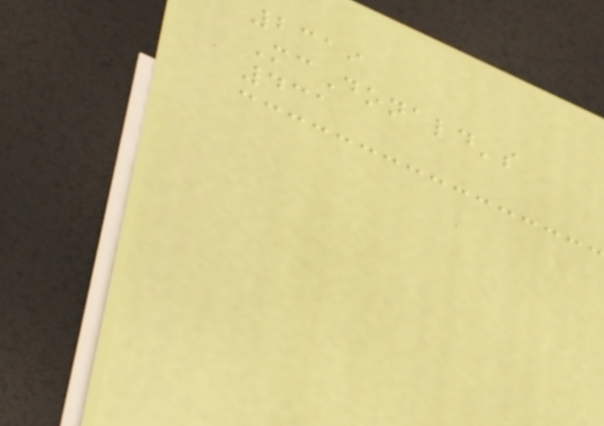2319
McDonald's
431
